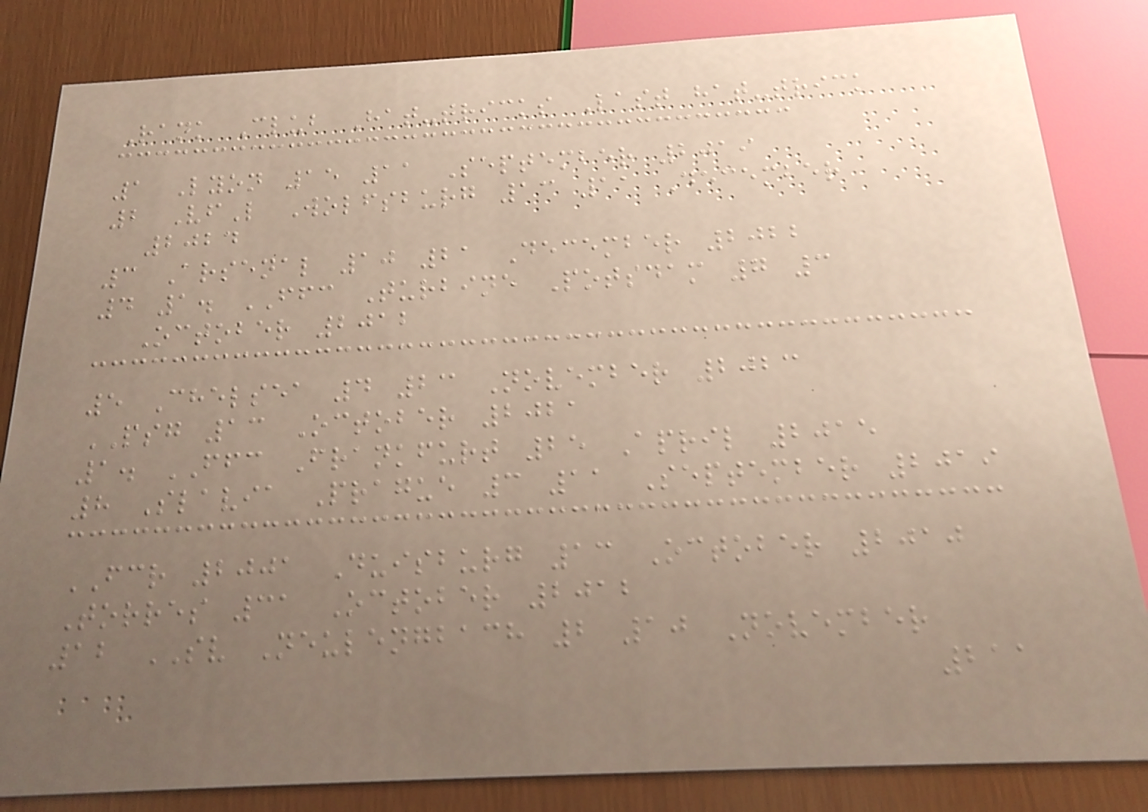Rank Club Hat-tricks Last hat-trick
1 Lyon 15 11 September 2019
2 VfL Wolfsburg 13 11 December
2024
3 Arsenal 10 21 December 2022
4 1. FFC Turbine Potsdam 7 3
October 2012
5 Chelsea 4 23 November 2023
PSG 13 October 2021
1. FFC Frankfurt 25 April 2015
8 Slavia Prague 3 11 September 2019
FCR 2001 Duisburg 13 October 2010
Torres 31 October 2012
12 SV Neulengbach 2 10 November
211
